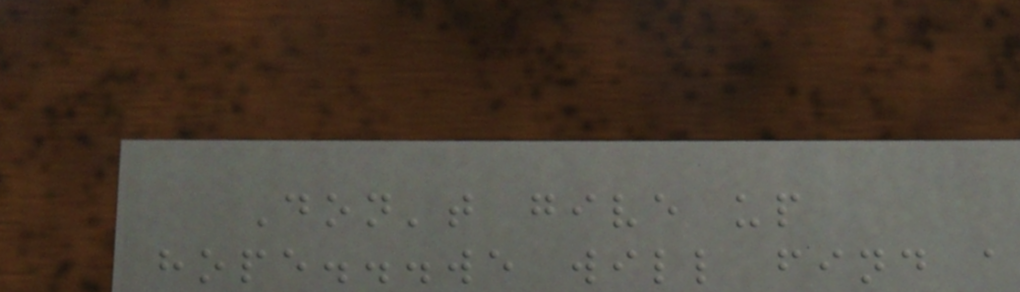Don't give up
hope...we will find a
